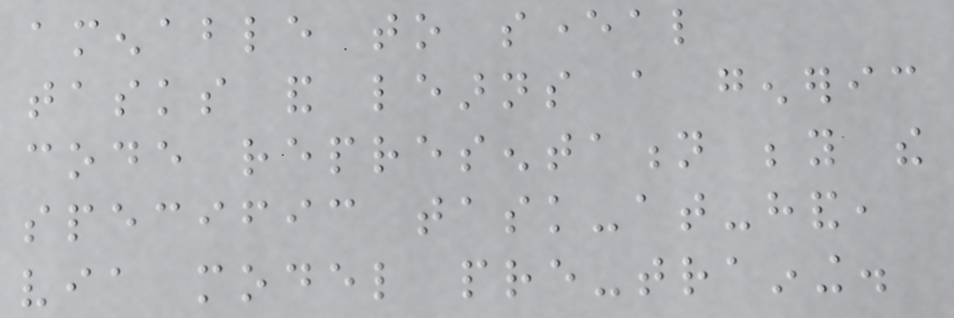amenable to several
tasks and learns a generic
code representation beyond the
specific task-at-hand,
via model pre-training.
